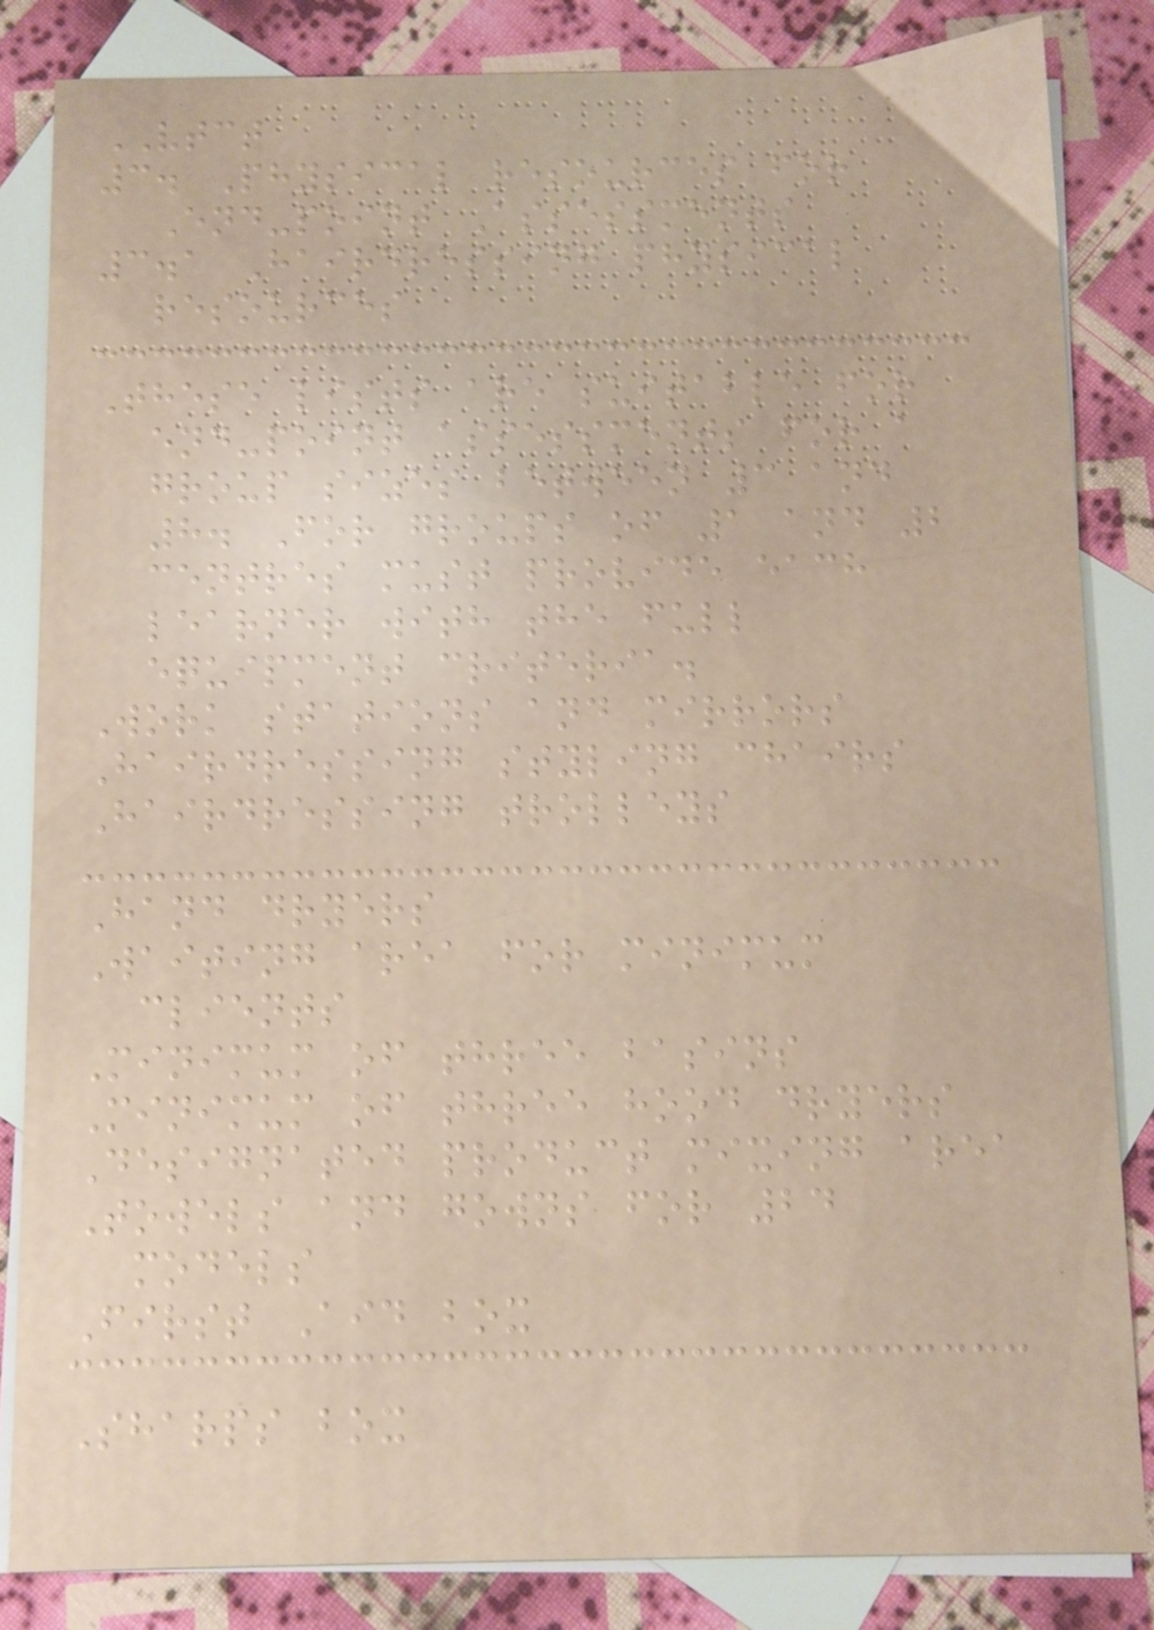VTCT
3. Physical resources for
End-point Assessments
3.1 Hairdressing physical
resources
These lists are suitable for
end-point assessments for a
group sizes between 3 and
8. For groups of 1 and 2
centres must provide each
learner with the full
equipment criteria.
Work stations and mirrors
Hairdressing styling chairs
Hairdressing trolleys
Hand dryers
Waiting area for minimum
clients
Minimum of three basins
Minimum of three hood dryers
Designated product mixing area
Towels and gowns for 24
models
First Aid box
Sharps box
